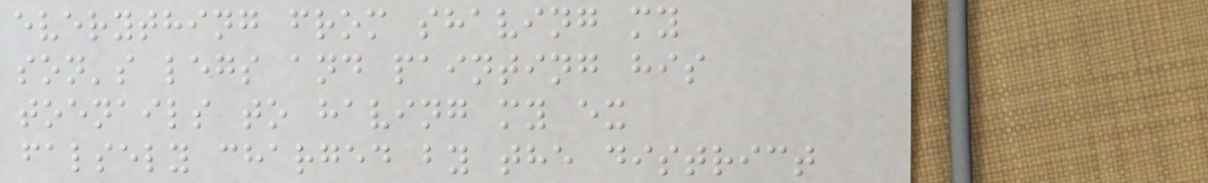everything from shaving my
son's legs and painting his
toenails to having my ex
falsely charged by the district
